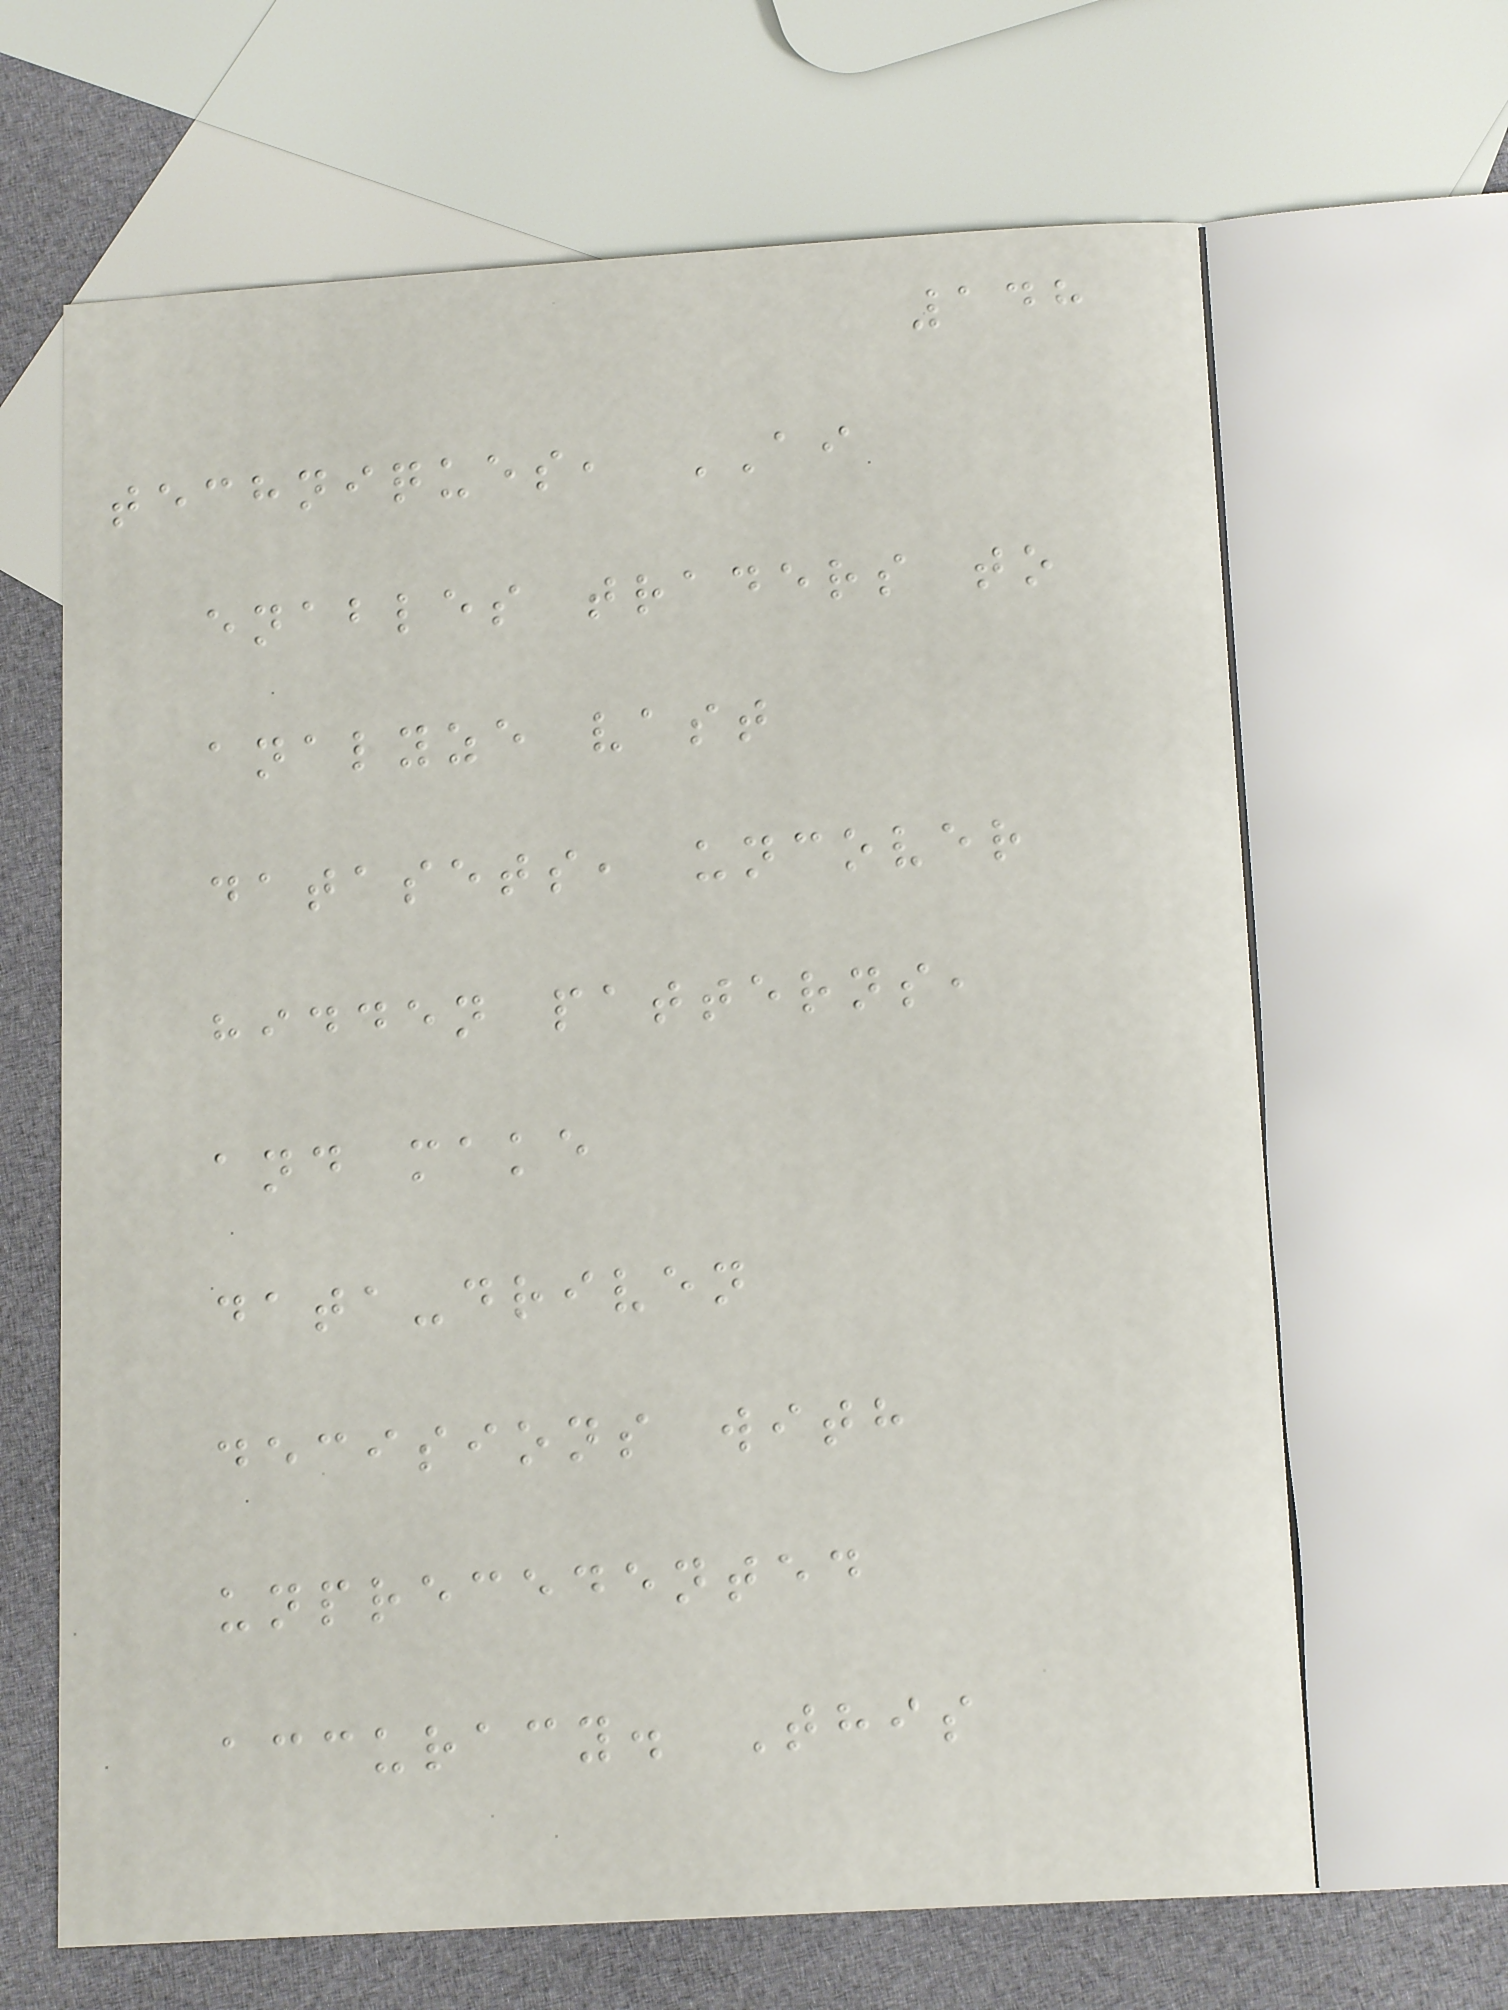148
techniques, AI
enables traders to
analyze vast
datasets, uncover
hidden patterns,
and make
data-driven
decisions with
unprecedented
accuracy. This
